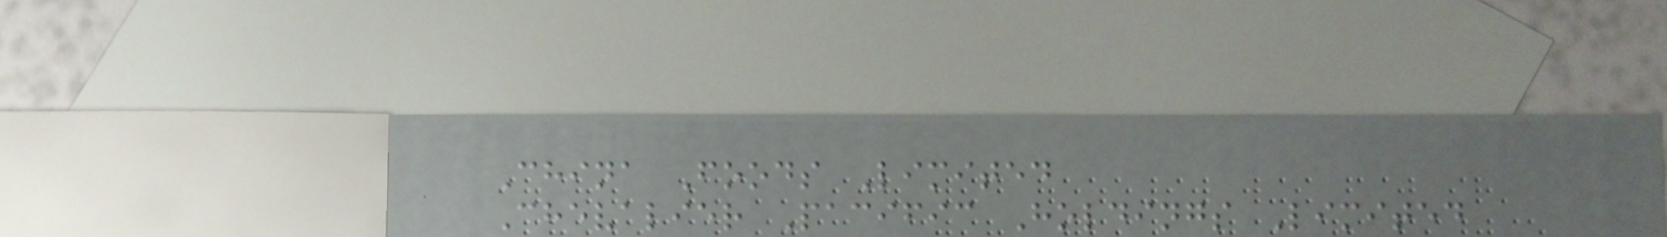China Foods Limited
Chevalier Pacific Holdings Limited
